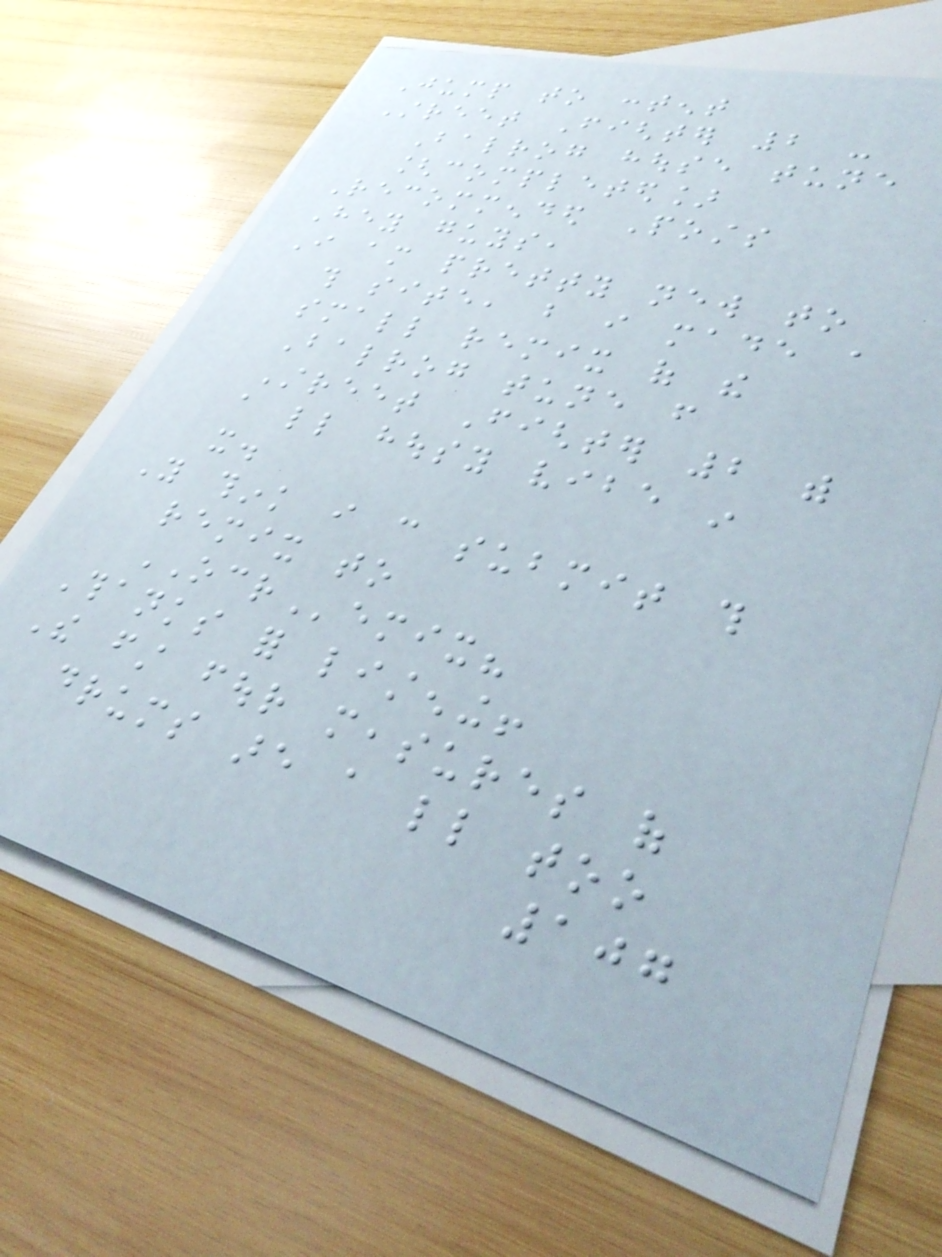Jump to content
Street Fighter 2 -
Balrog house tune
[completed]
Recommended Posts
Hey guys,
I am pretty new to
this site, but i made a
small remix of the
Balrog tune from
Street Fighter 2 with
a little housy vibe in
it.
You think i can submit this
remix to
OCRemix?
Thanks for listening!
The first four measures of
drums are a little too
107
